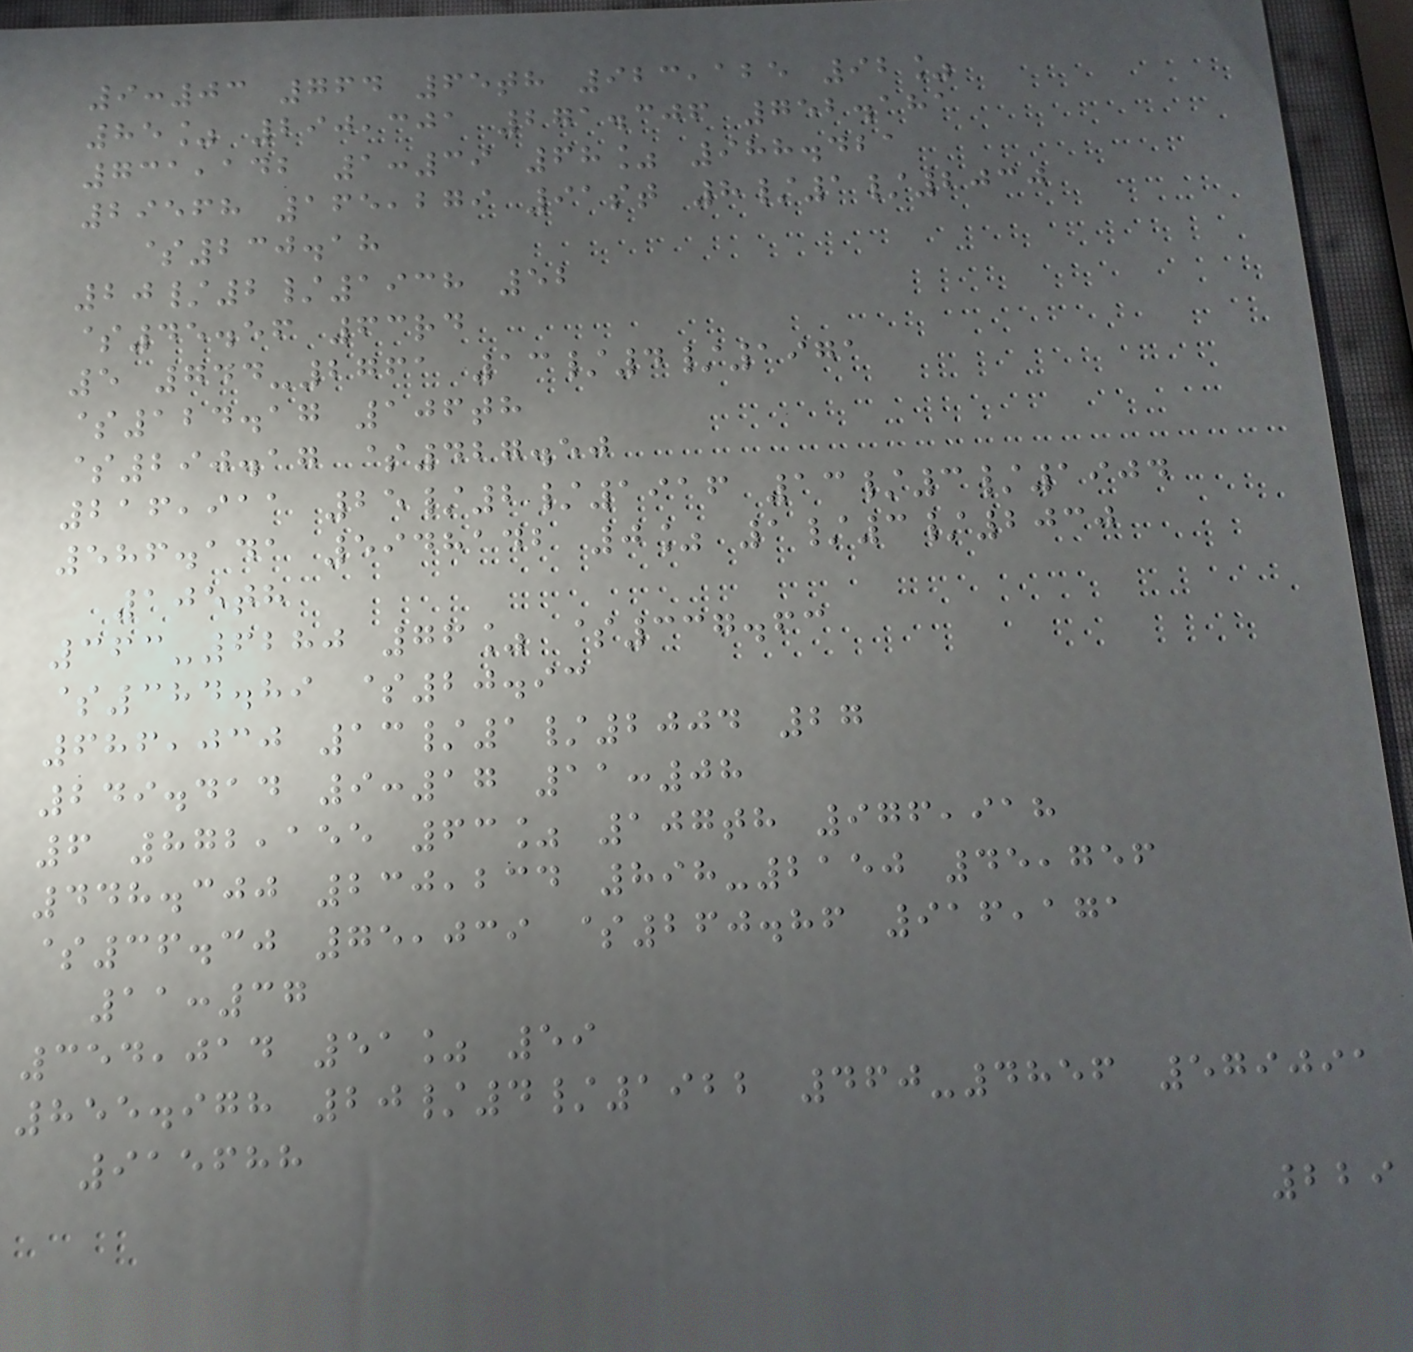9:03 764 65th 923,125 92%
85% 290,301 271.306 752.181
731,142 1:39 68% 988.421
29568 165,279 91st 8/1/2030
$230.18
20/2/1938 52
$45.56 63rd
5 744-2761 13/4/1971
$124.17 106th
$290.17 $427.50
216,911 25/2/1916 13/3/1904
586.141 5948142 0% 1/3/2030
105th
363-6280 76% $337.63
$384.89 $20.93
686,030 13/1/2004 27
249.414 9:17 11:08
6 872,155 63% 107th 976,918
448.300 230,234 898-2150 45,756
$36.30 75,039 $260.86 916,171
11:37
354,014 51% 59
855.978 20/4/1922 460-4856 579091
915688
229
